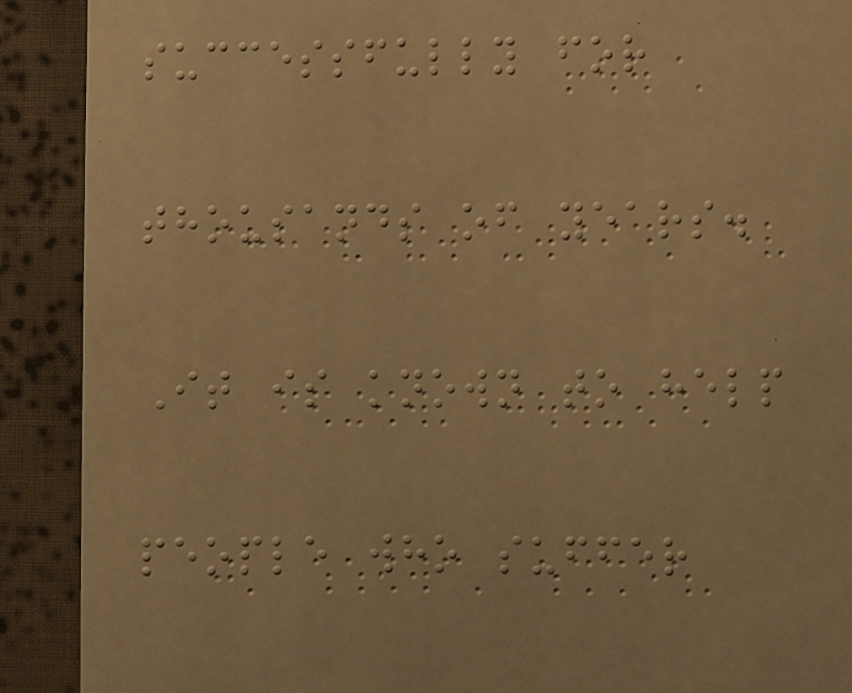successfully for
thousands of years.
It is known to help
people who suffer
